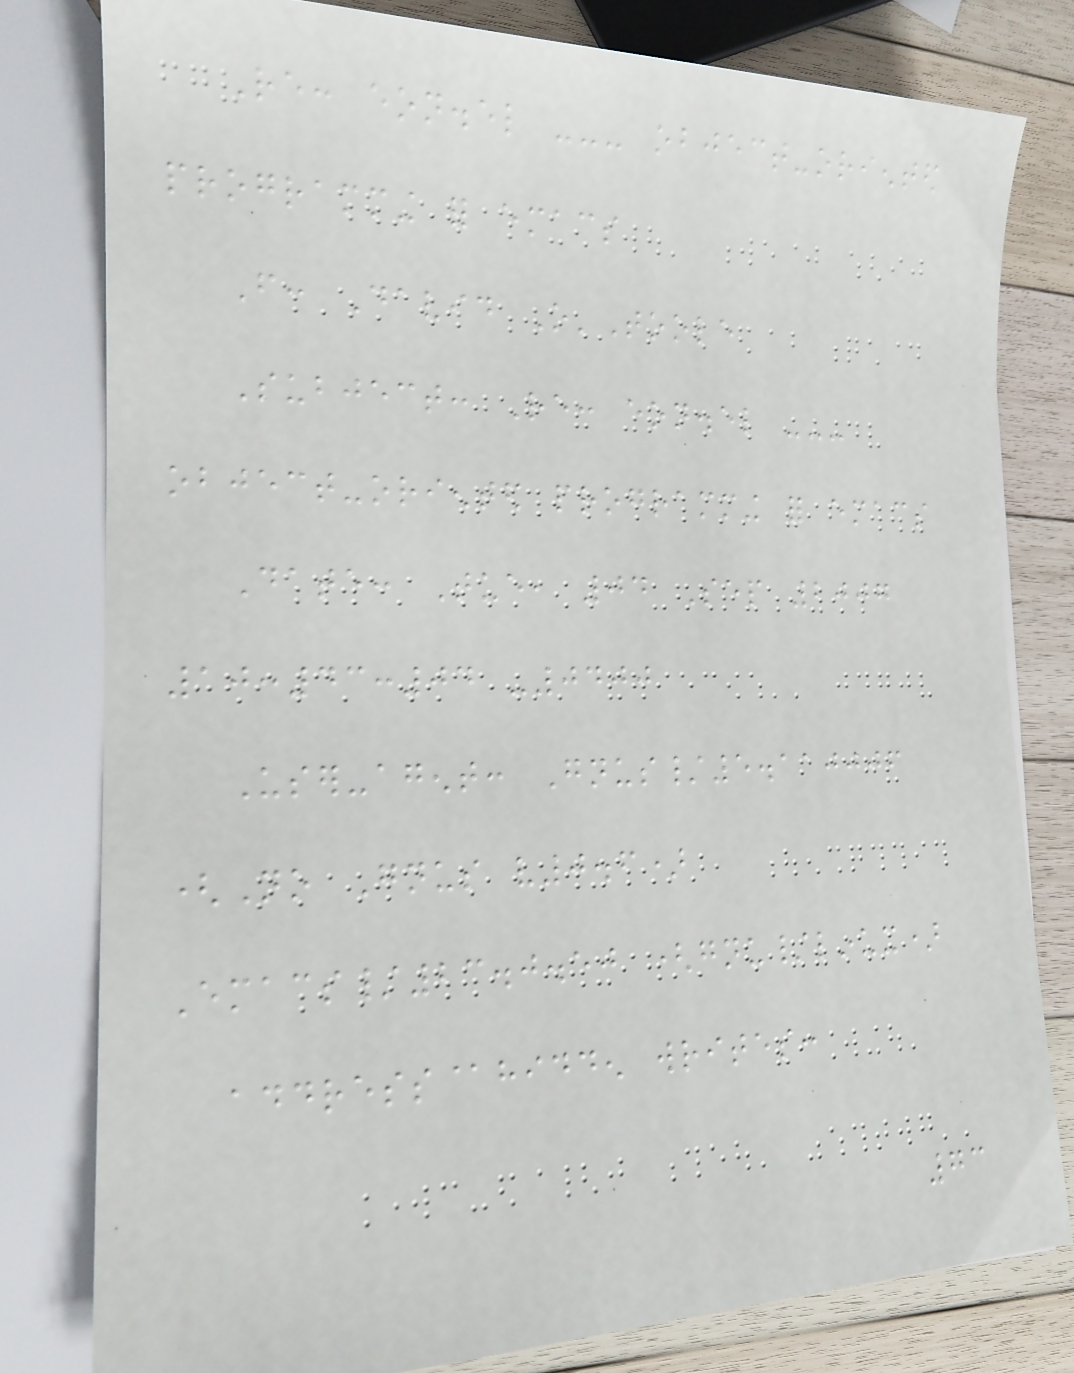Re: eon.el --- object-oriented
programming for emacs
From: David O'Toole
Subject: Re: eon.el ---
object-oriented programming for emacs
Date: Tue, 04 Sep 2007
10:43:04 -0400
User-agent: Gnus/5.110006
(No Gnus v0.6)
Emacs/23.0.50 (gnu/linux)
address@hidden writes:
73
